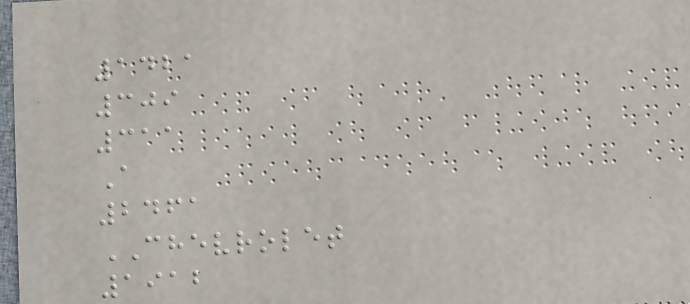1421
309
311
A
2461
CHEVROLET
1912
